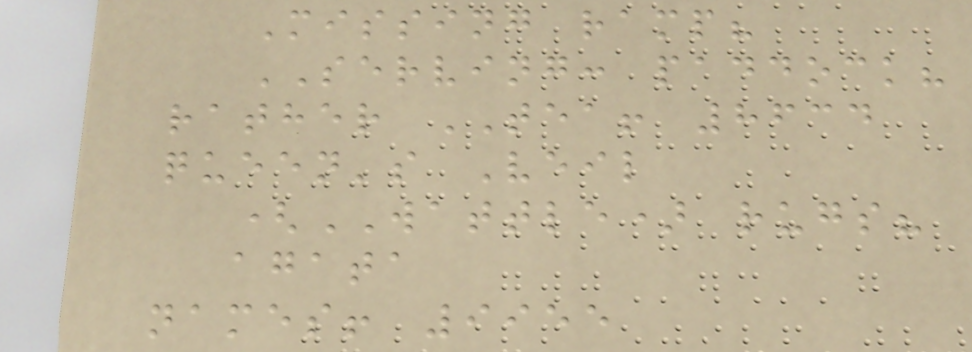Missing ramp?
SERVING: paddock?
rather TEA! 8634
queen's Veil
(WATTLE) rugs?
agata
names! 9955
